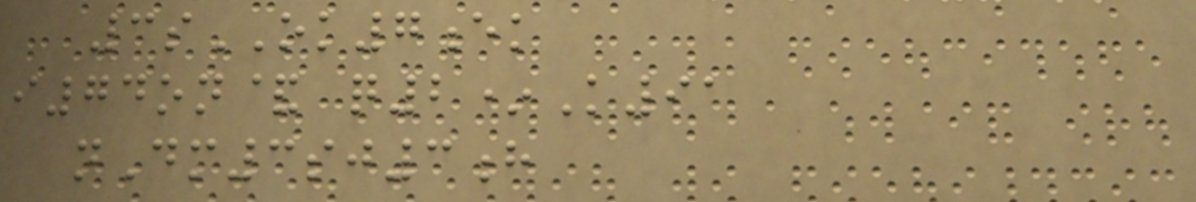3sOK7ek
i74on& q2*K91
nDm3sj3h
